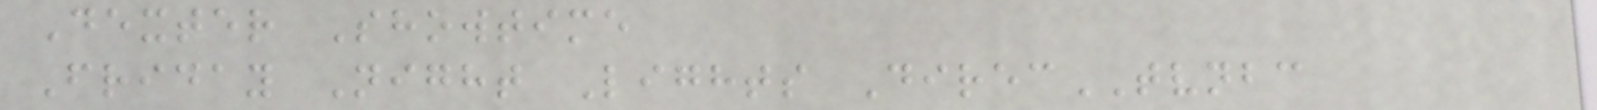Dexter Showtime
Friday Night Lights DirecTVNBC
